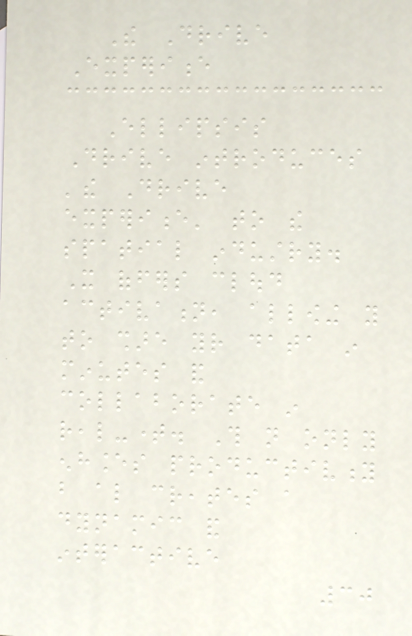The Drive
Experience
Ellipsis
Drive introduces
'the Drive
experience' to the
spatial industry.
It offers cloud
activation, allowing you
to share your data in
minutes and
collaborate in
real-time. This not only
enhances productivity
but also creates a
dynamic and
interactive
30
